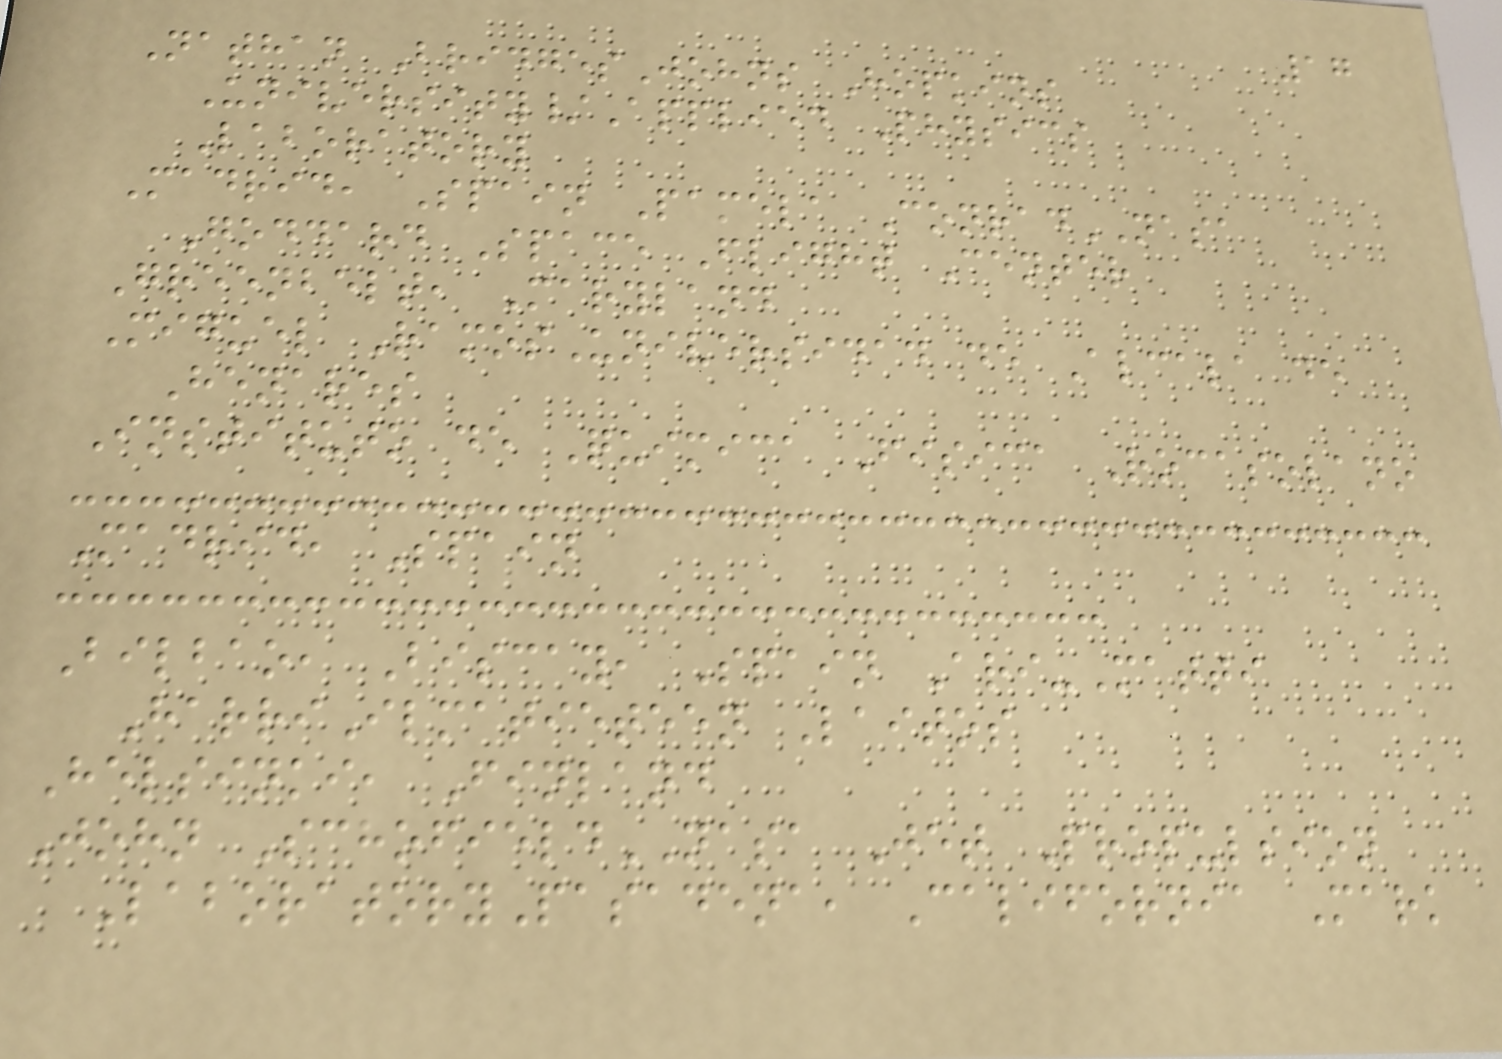17
Nathan BridgesJohns Hopkins
University/Applied Physics
Laboratory
Madrid, Spain Pamela ConradNASA
Goddard Space Flight Center
Greenbelt, Maryland
Miguel RamosUniversidad de Alcala de
Henares
Instituto de Quimica Fisica Rocasolano
Madrid, Spain
Bilbao, Biscay, Spain Ari-Matti
HarriIlmatieteen Laitos
Helsinki, Finland
John SchofieldNASA Jet Propulsion
LaboratoryPasadena, California Mark
